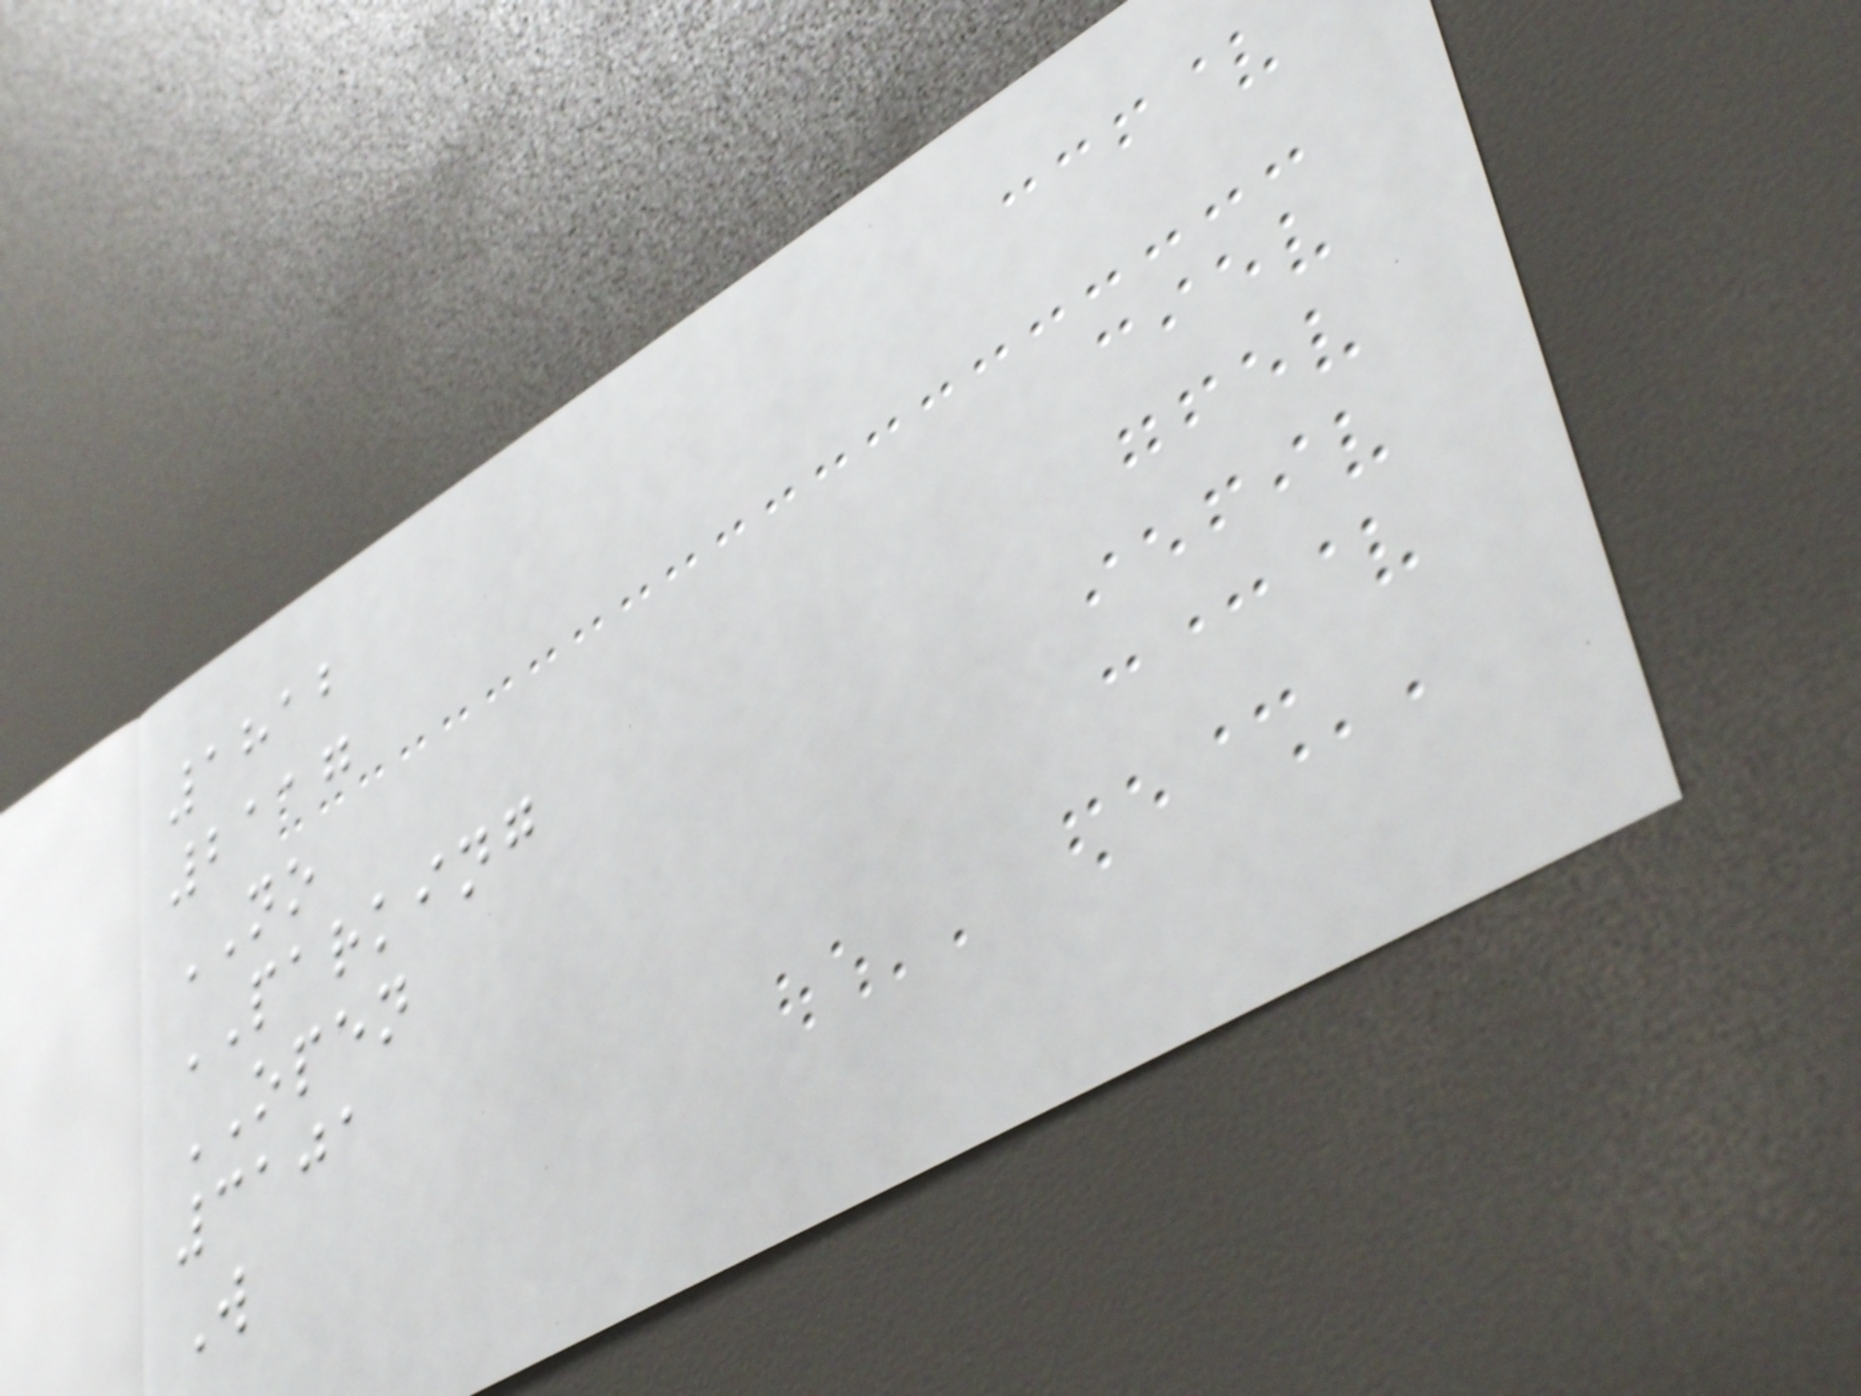1812
2117
NO
PARKING
OPEN
3101
W
